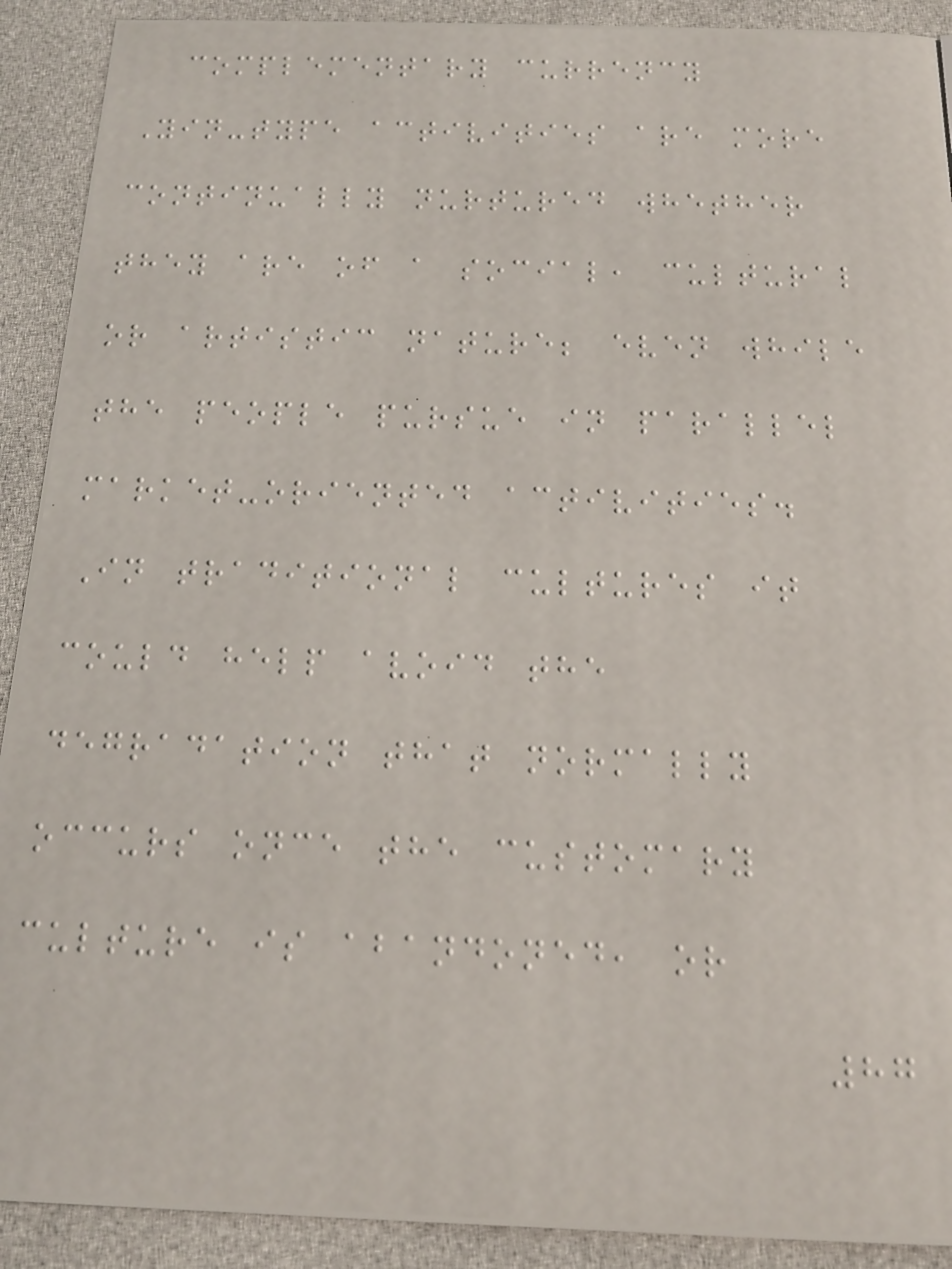complementary currency
Yin-type activities are more
continually nurtured whether
they are of a social, cultural
or artistic nature; even while
the people pursue in parallel
market-oriented activities.
In traditional cultures it
could help avoid the
degradation that normally
occurs once the customary
culture is abandoned, or
87
